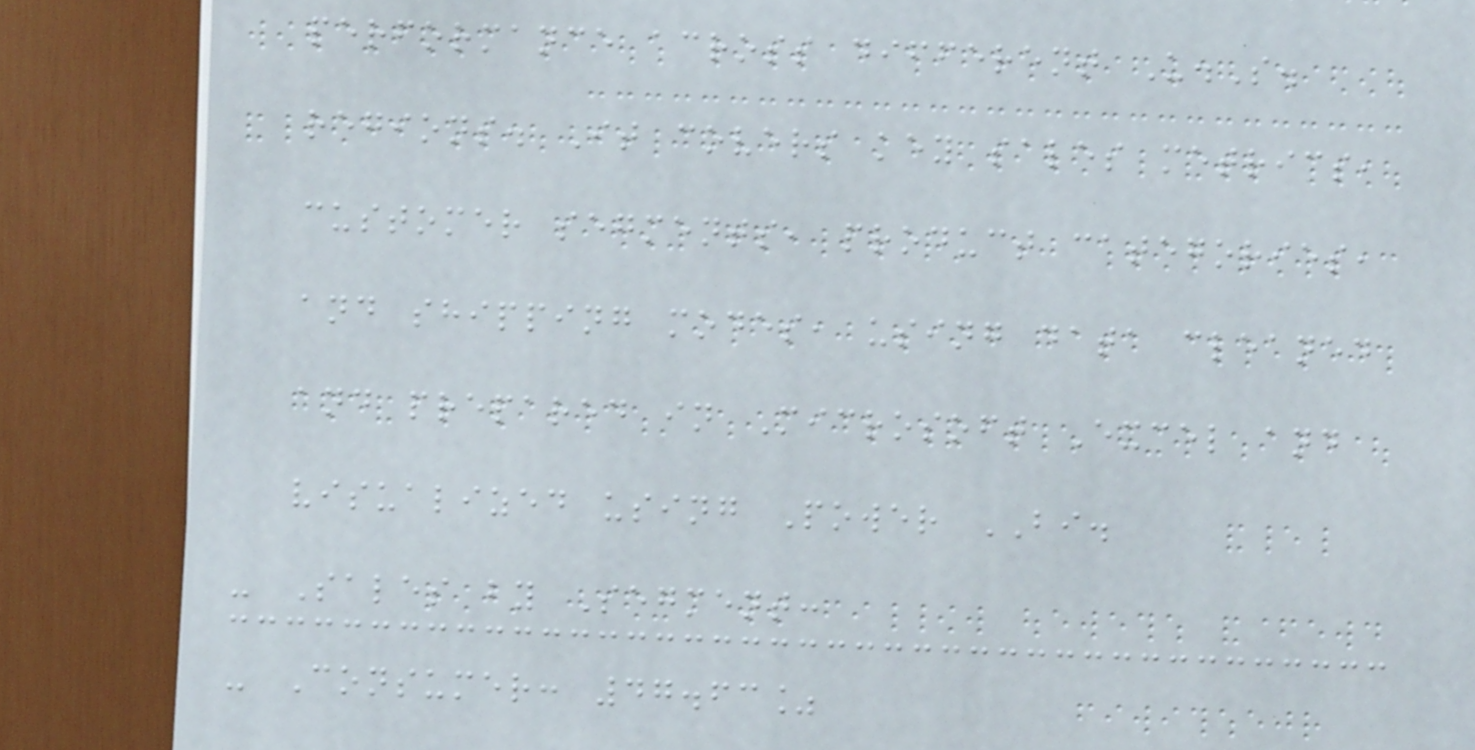performance across different U.S.
regions. It covers key sales metrics,
customer segments, product categories,
and shipping modes, using data cleaned
and prepared in Microsoft Excel and
visualized using Power BI.
- Sales by Segment:
- Consumer: 47.63%
